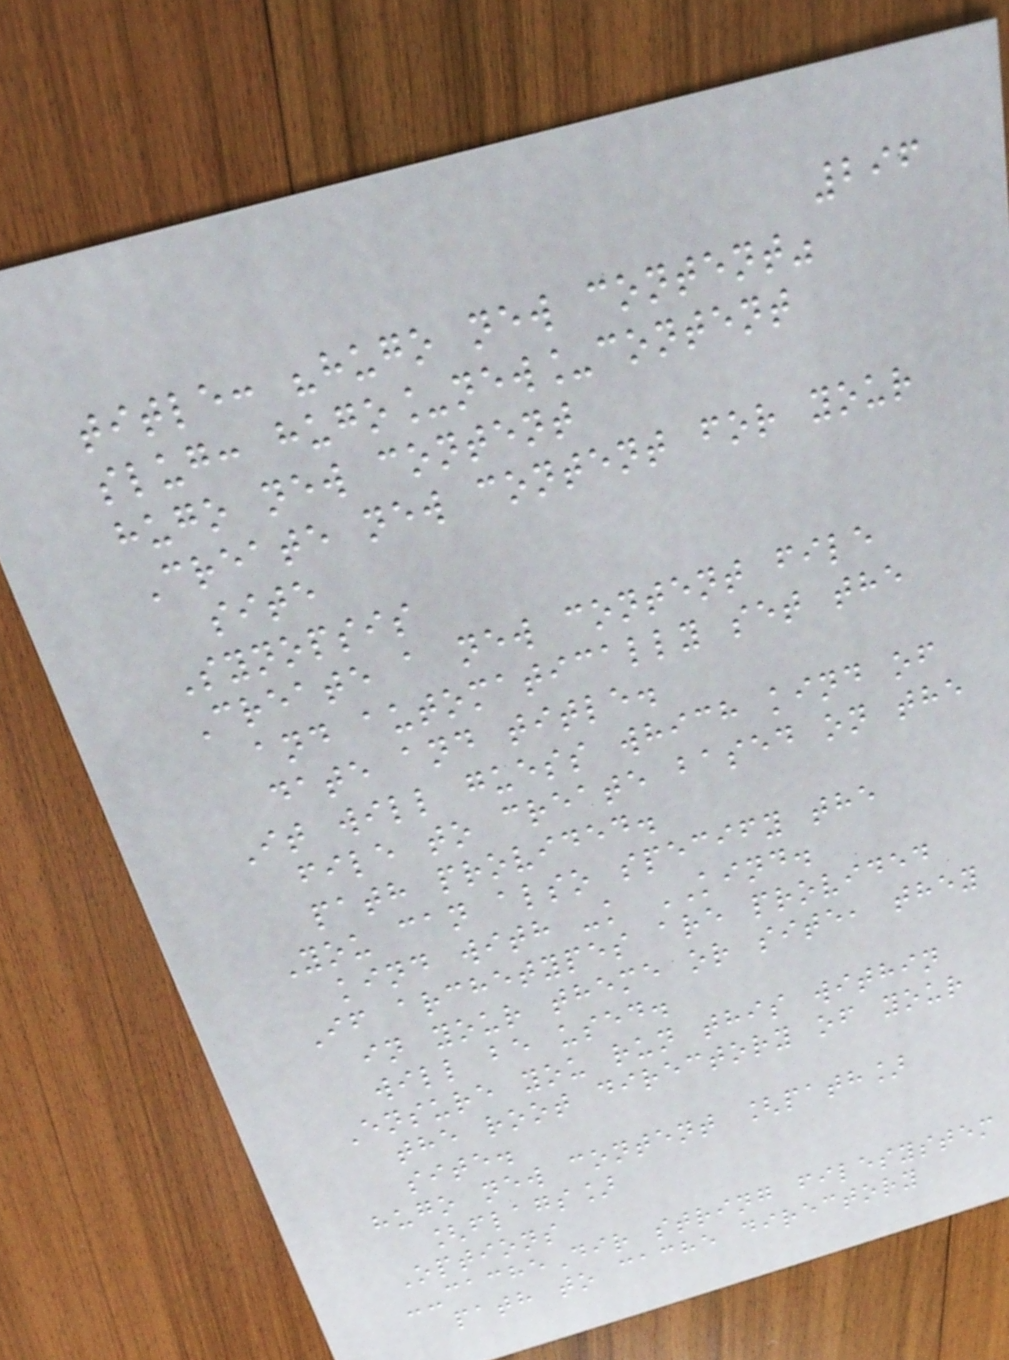296
title: "hugo new content"
slug: hugo_new_content
hugo new content
Create new content for your
site
Synopsis
Create a new content file
and automatically set the
date and title.
It will guess which kind of
file to create based on the
path provided.
You can also specify the
kind with -k KIND.
If archetypes are provided
in your theme or site, they
will be used.
Ensure you run this within
the root directory of your
site.
hugo new content [path]
[flags]
Options
--cacheDir string filesystem
path to cache directory
